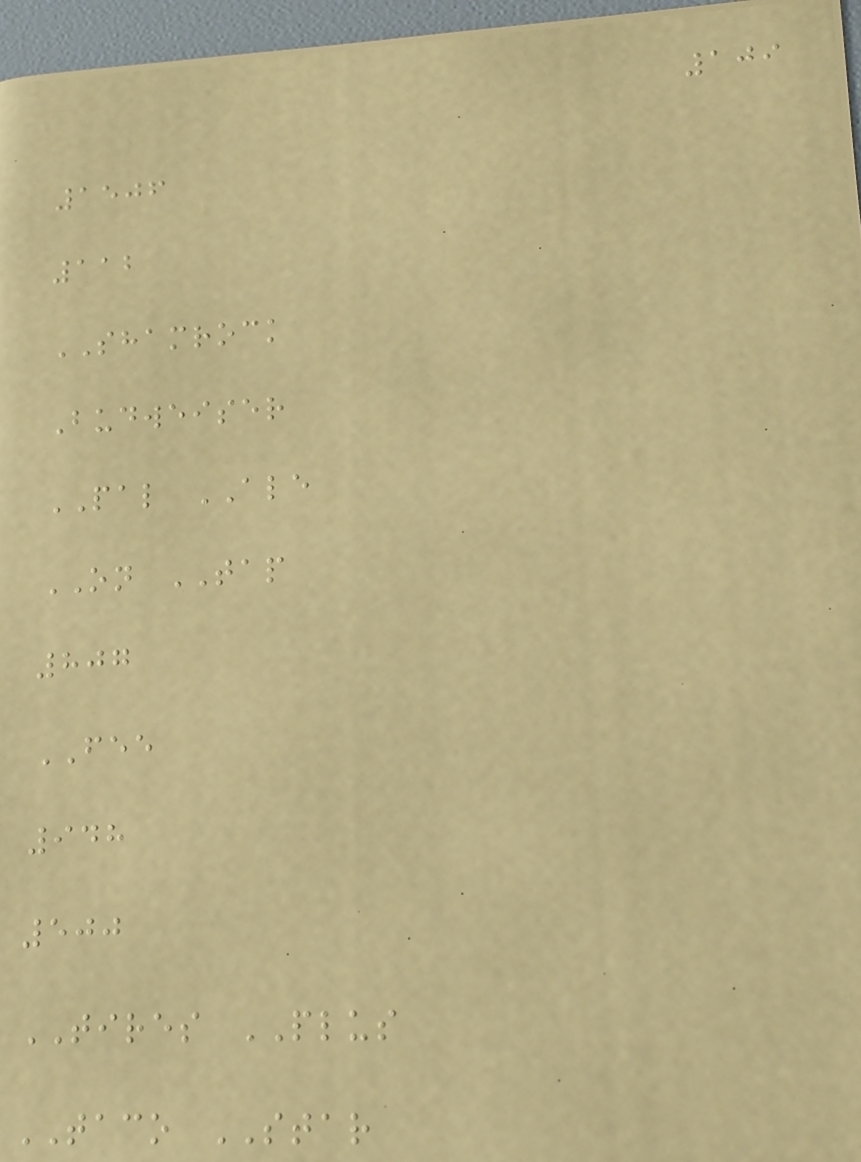109
1506
112
SHAMROCK
Budweiser
PAL ALE
ON TAP
807
FEE
948
500
TIRES PLUS
TACO STAR
